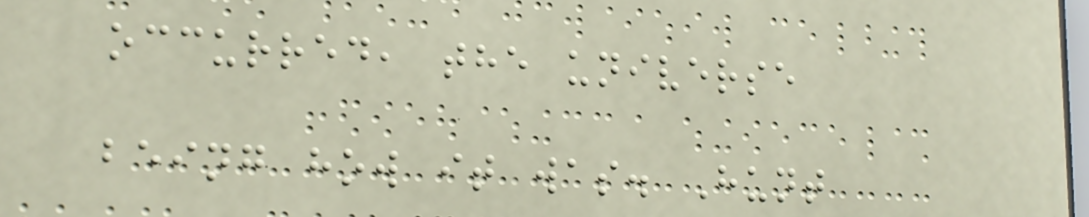occurred, the universe
being how it was. Hunt
